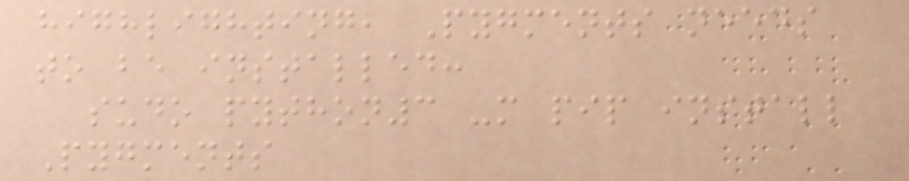highlighting, Pygments needs
to be installed:
sudo python3 -m pip install
Pygments
